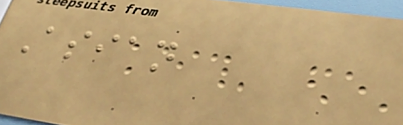Asian
